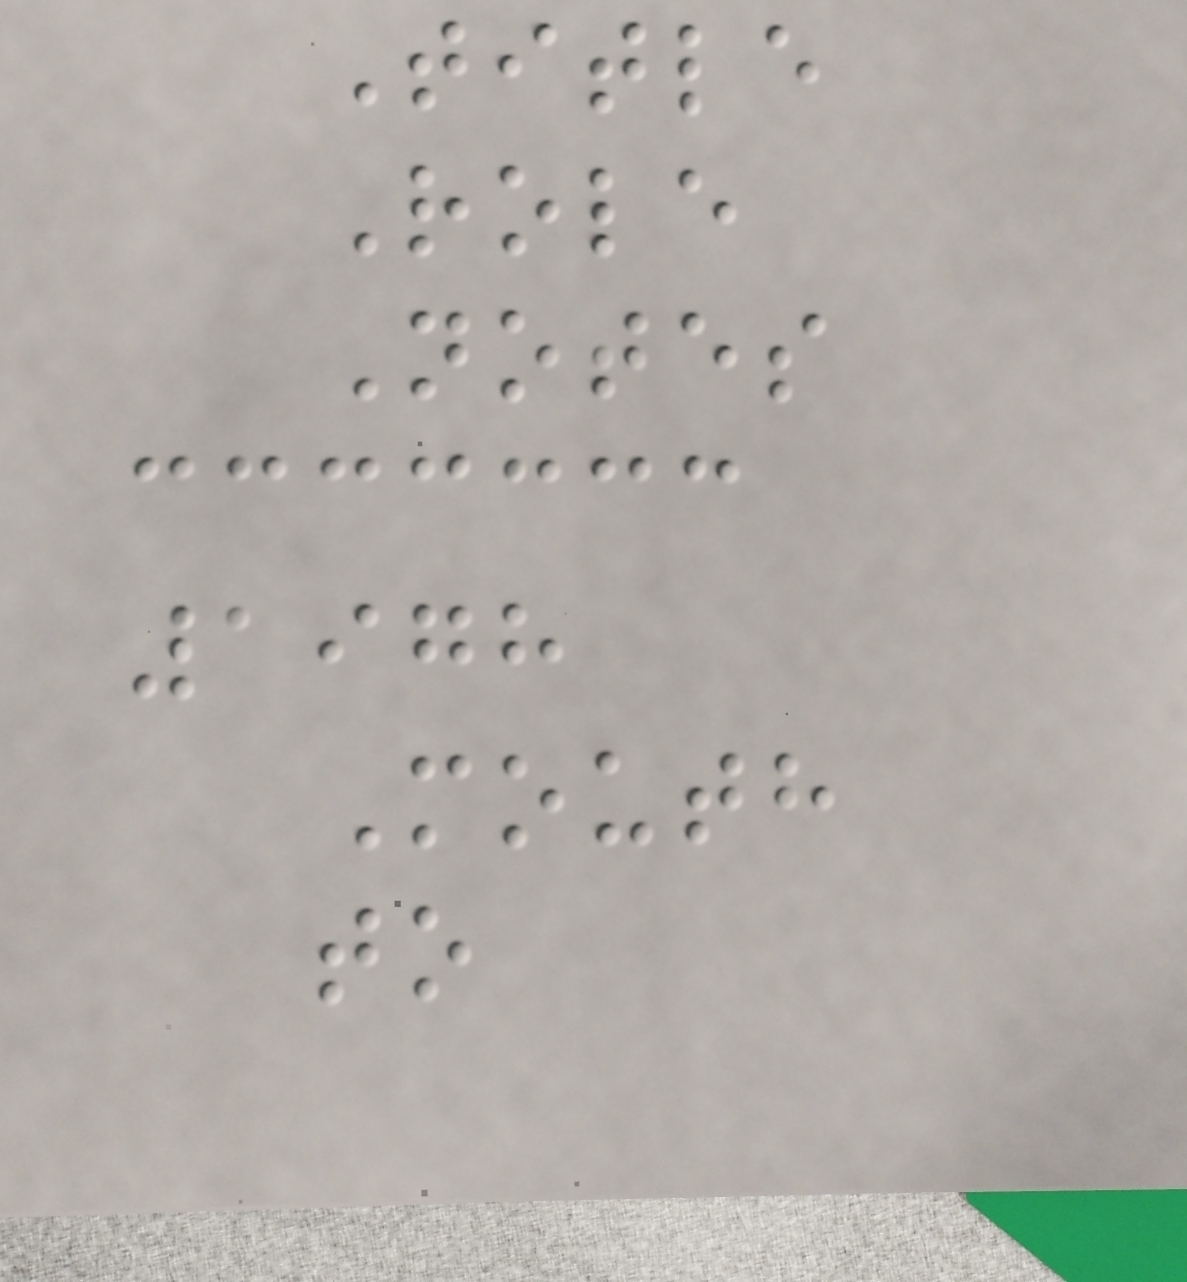Title
Role
Notes
1978
Mouth
to
